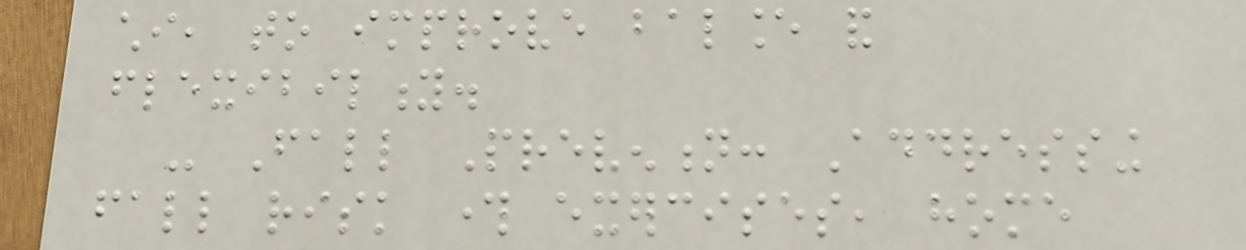chi, to improve balance and
flexibility.
- Fall Prevention: Addressing
fall risk through exercises, home
